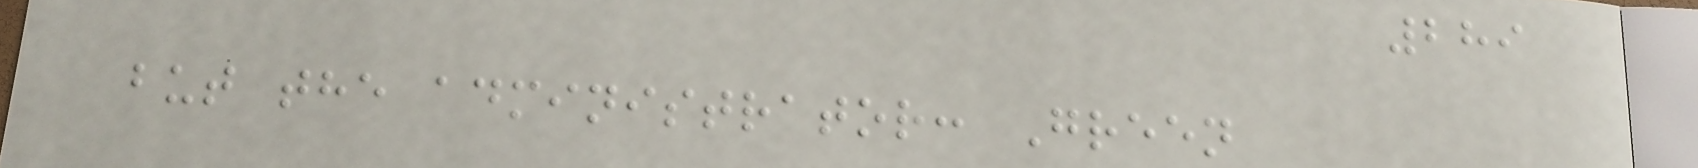289
but the administrator: Green
